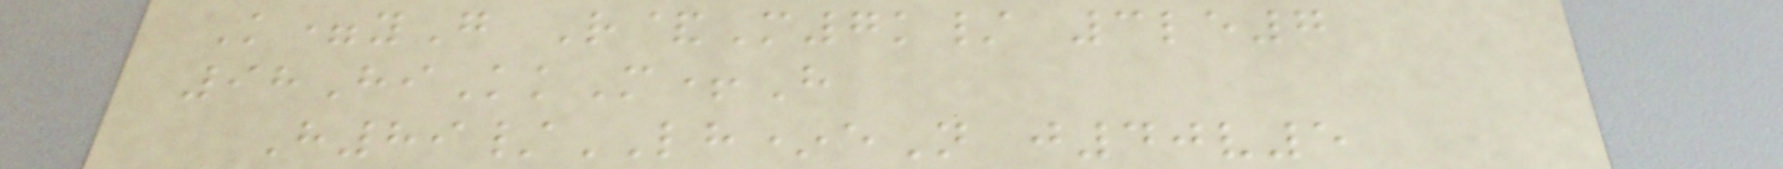K=yG R&M7k/ 3le7
98HiKkM+H
H89/LH*eN j40v5
